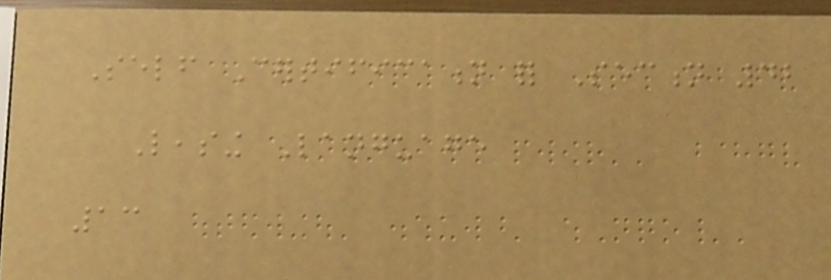Self Certification for Section 42
Leasing Language
13
